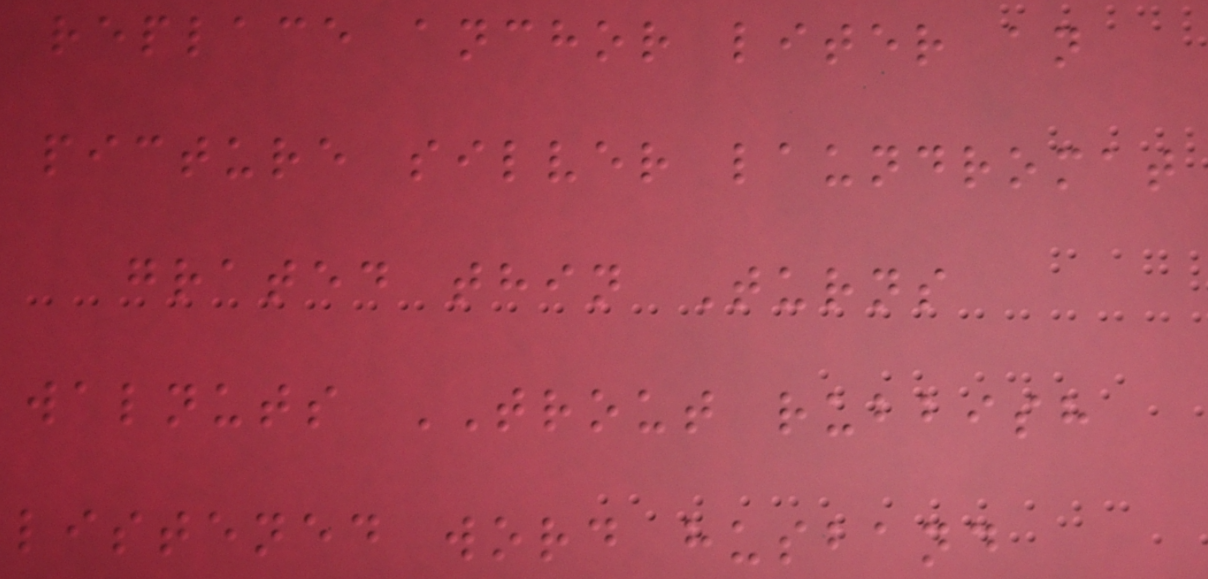replace anchor liter an
picture silver laundromat
grated thin Turns
walnuts TROUT rubbish
listened word husband
